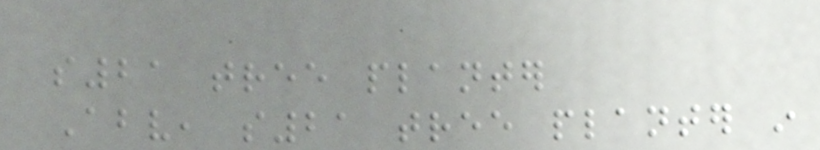s21 tree planter
Above, s21 tree planter in
